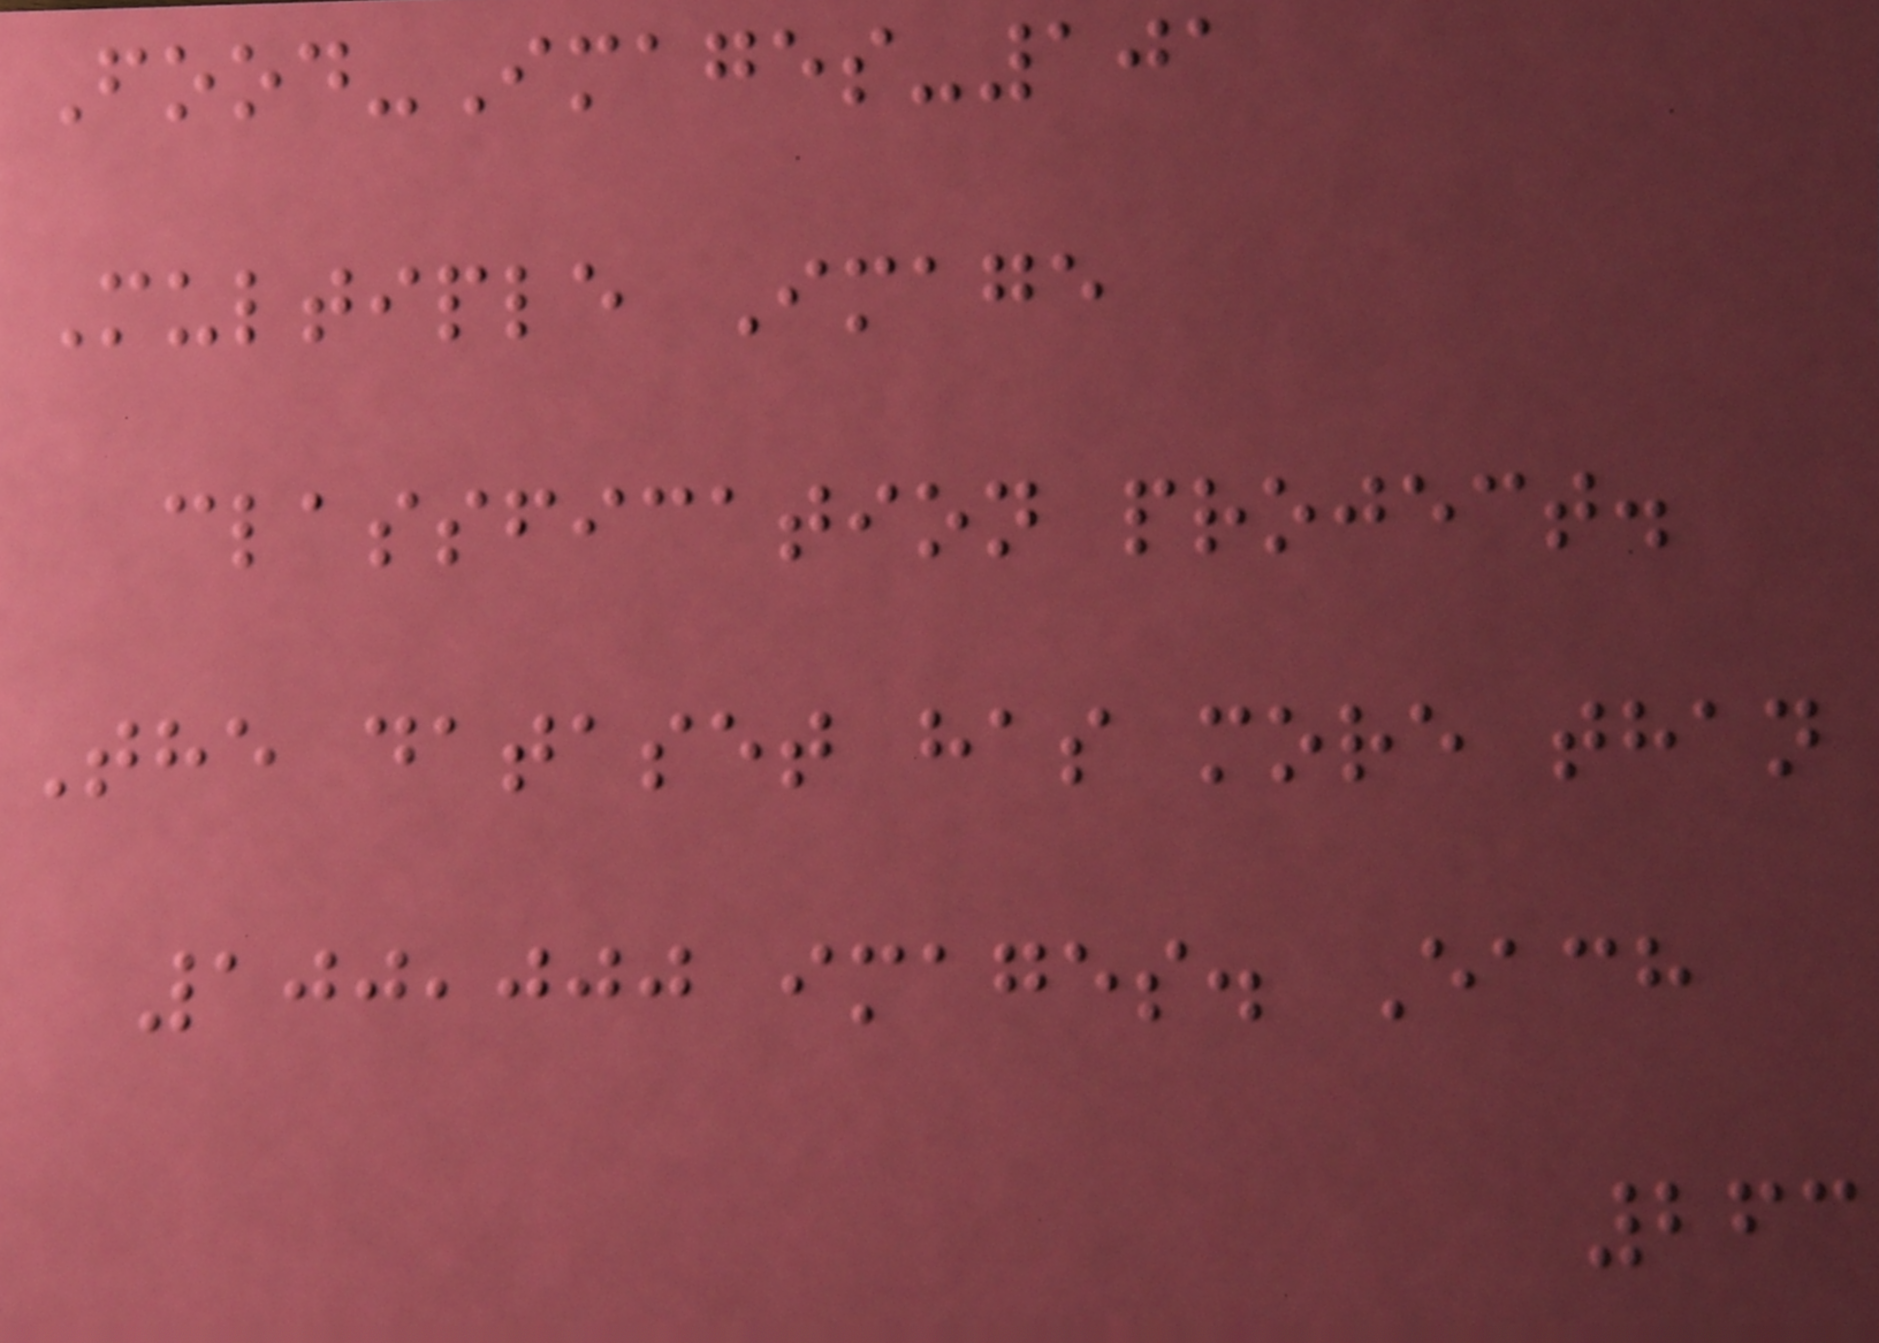Food-Images-101
Multiple Image
classfication project.
The dataset has more than
100,000 images. Each
263
